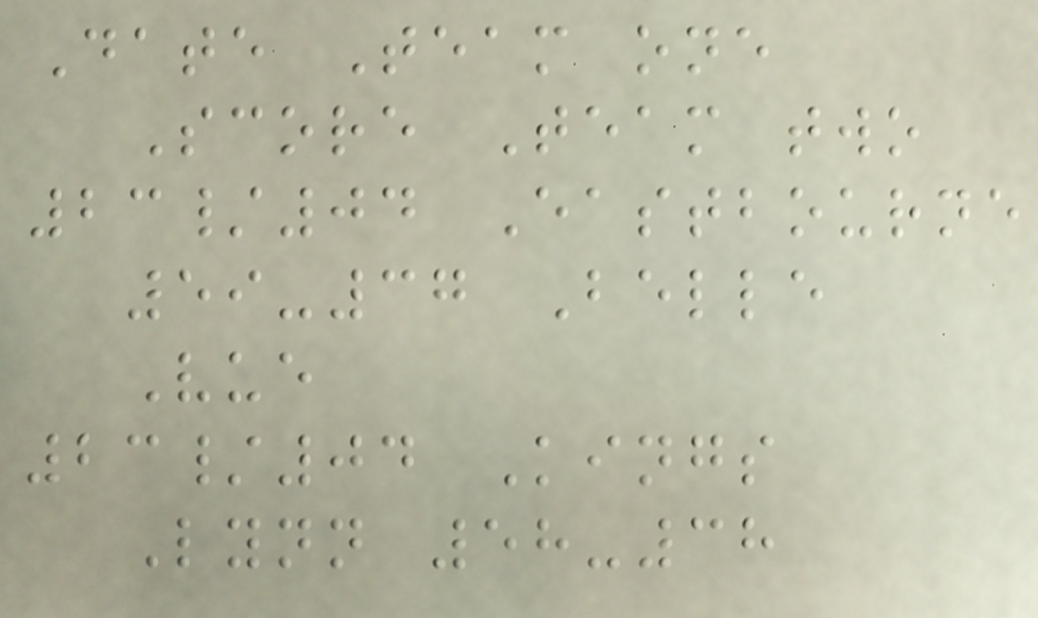Date Team one
Score Team two
23/04 Eastbourne
59-37 Belle
Vue
23/04 Kings
Lynn 58-38
